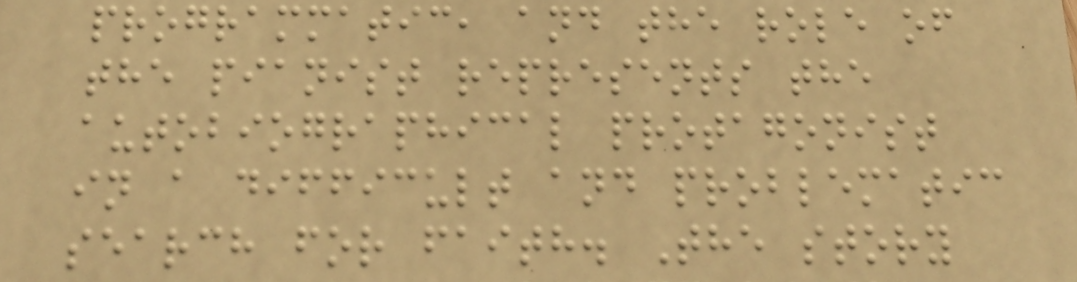programmatic, and the role of
the pianist represents the
autobiographical protagonist
in a difficult and problematic
search for faith. The story
